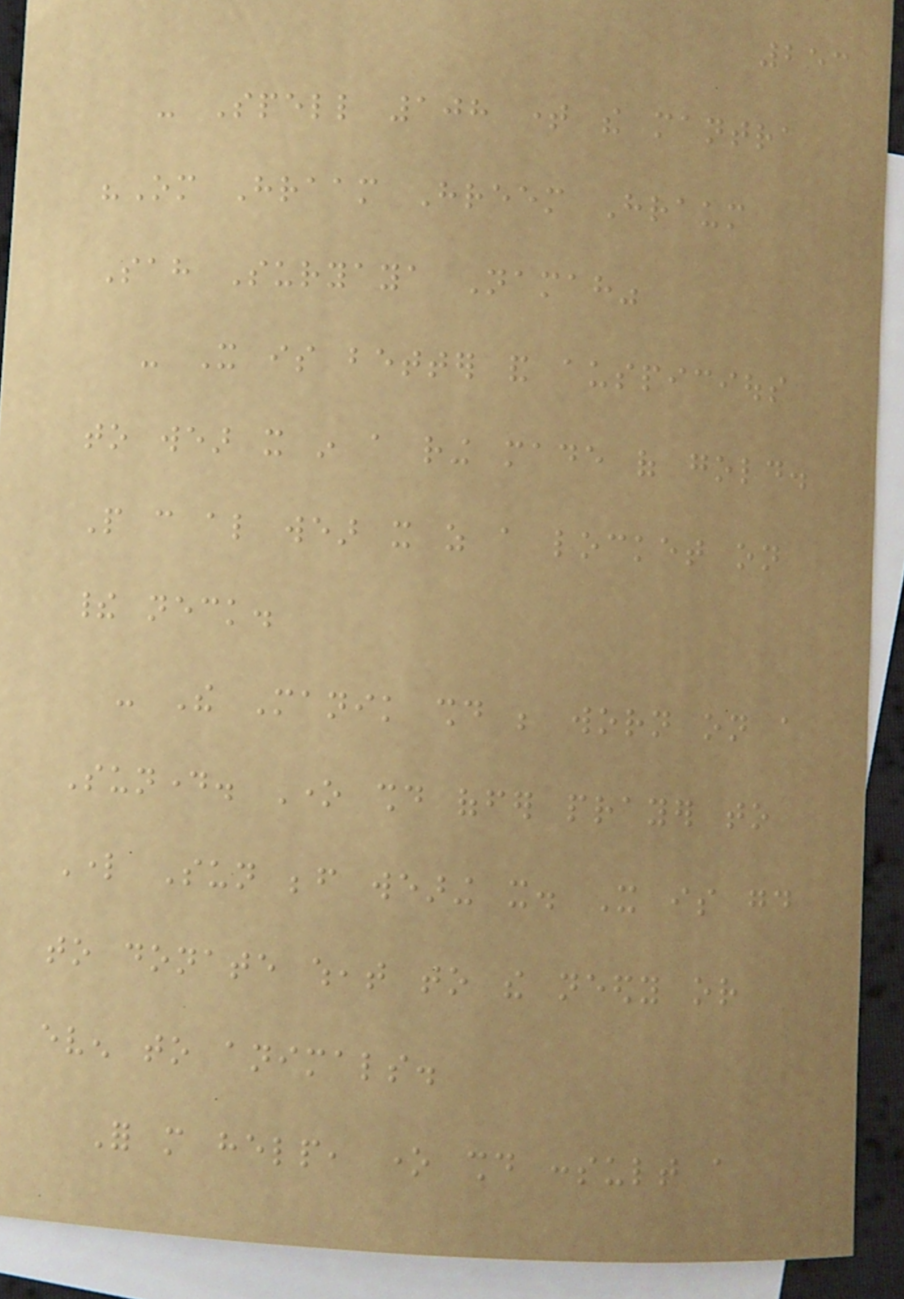253
- Spell 108 time the mantra
"Om Hraam Hreem Hraum
Sah Suryaya Namah"
- It is better and auspicious
to wear it in a ring made of gold.
People can also wear it as a locket on
their neck.
- The Manik should be worn on a
Sunday. One should offer prayer to
Lord Sun before wearing it. It is good
to donate wheat to the needy or
even to animals.
For more help, one should consult a
